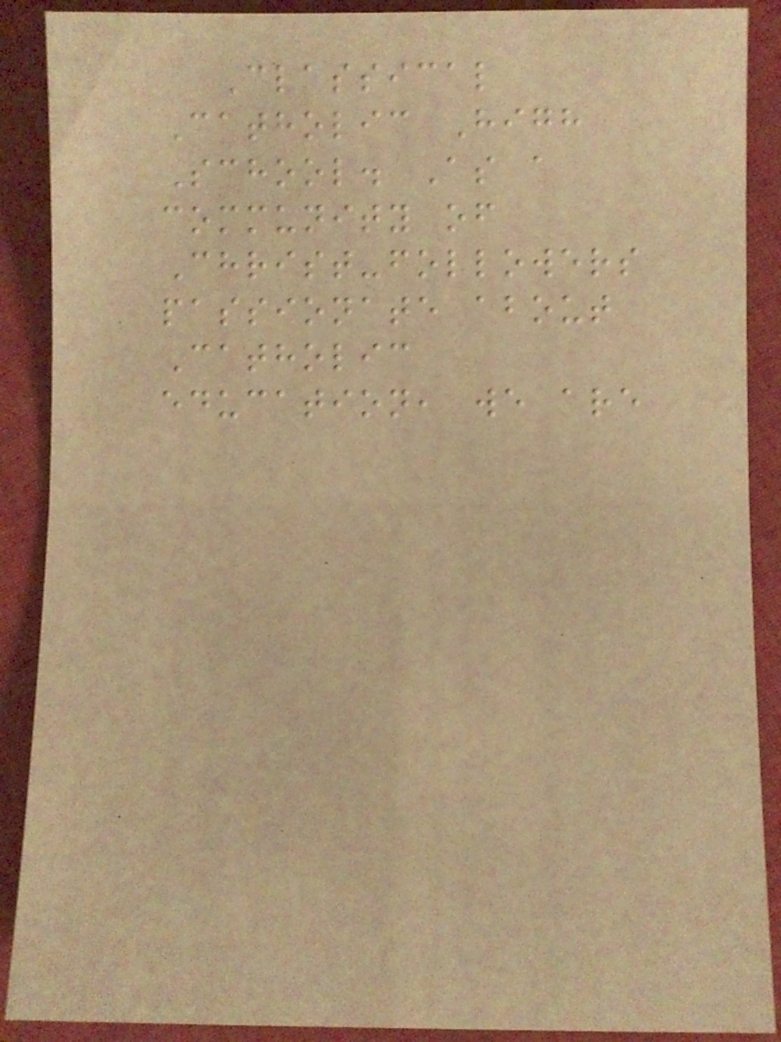Classical
Catholic High
School. As a
community of
Christ-followers
passionate about
Catholic
education, we are
